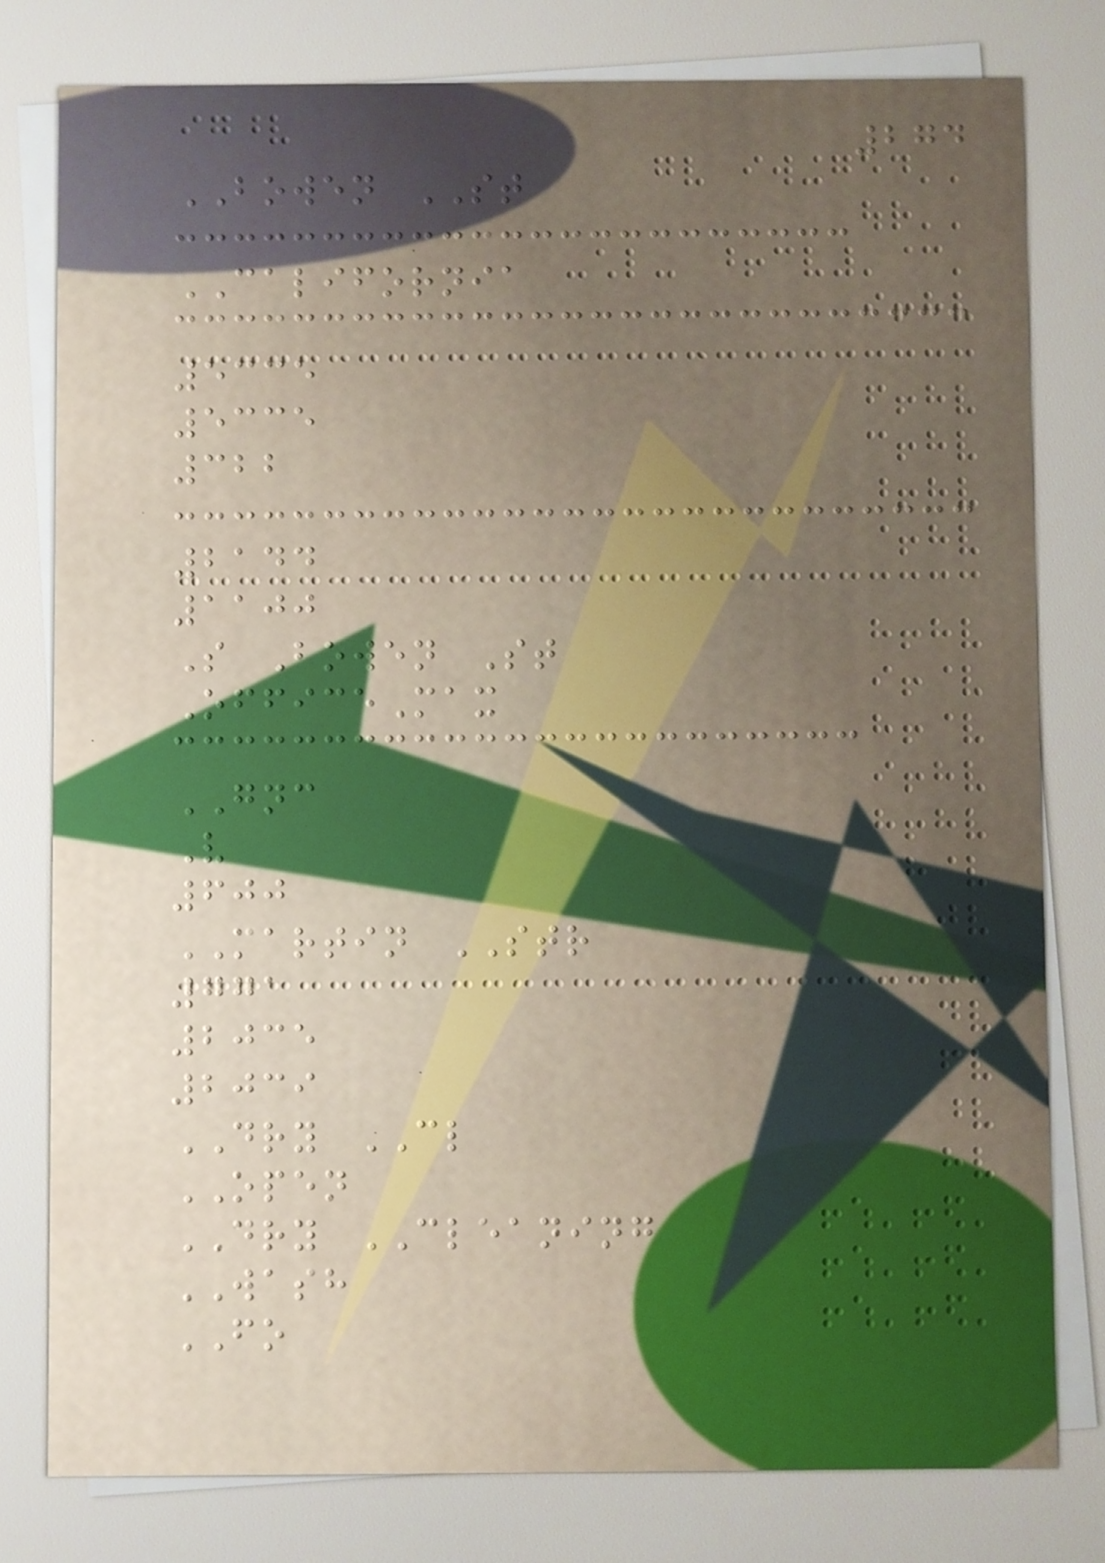274
BOWEN ST
CALIFORNIA
5335
5335
322
2144
1100
S Bowen St
OfficeMax
GNC
V
600
MARTIN STR
771
2035
2039
DRY CL
OPEN
DRY CLEANING
WASH
FO
